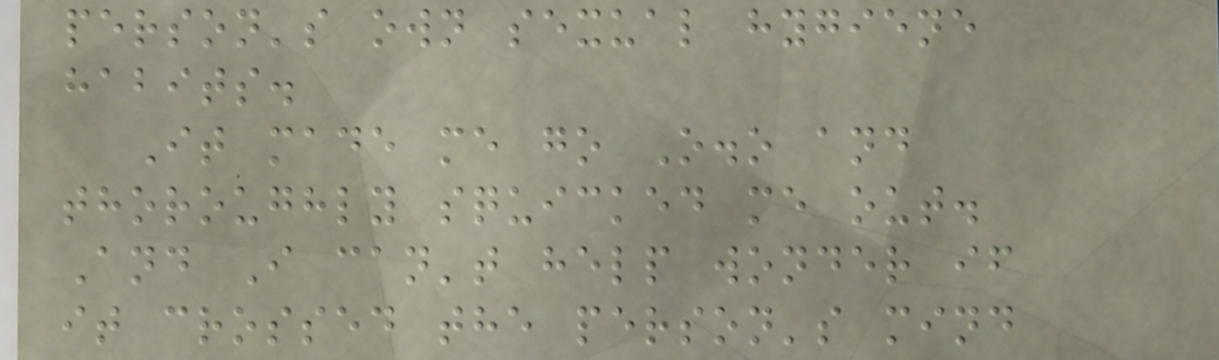person's own sexual hygiene
habits.
It made me go O.o and
thoroughly squicked me out.
And I can't help wonder if
it crossed the person's mind
